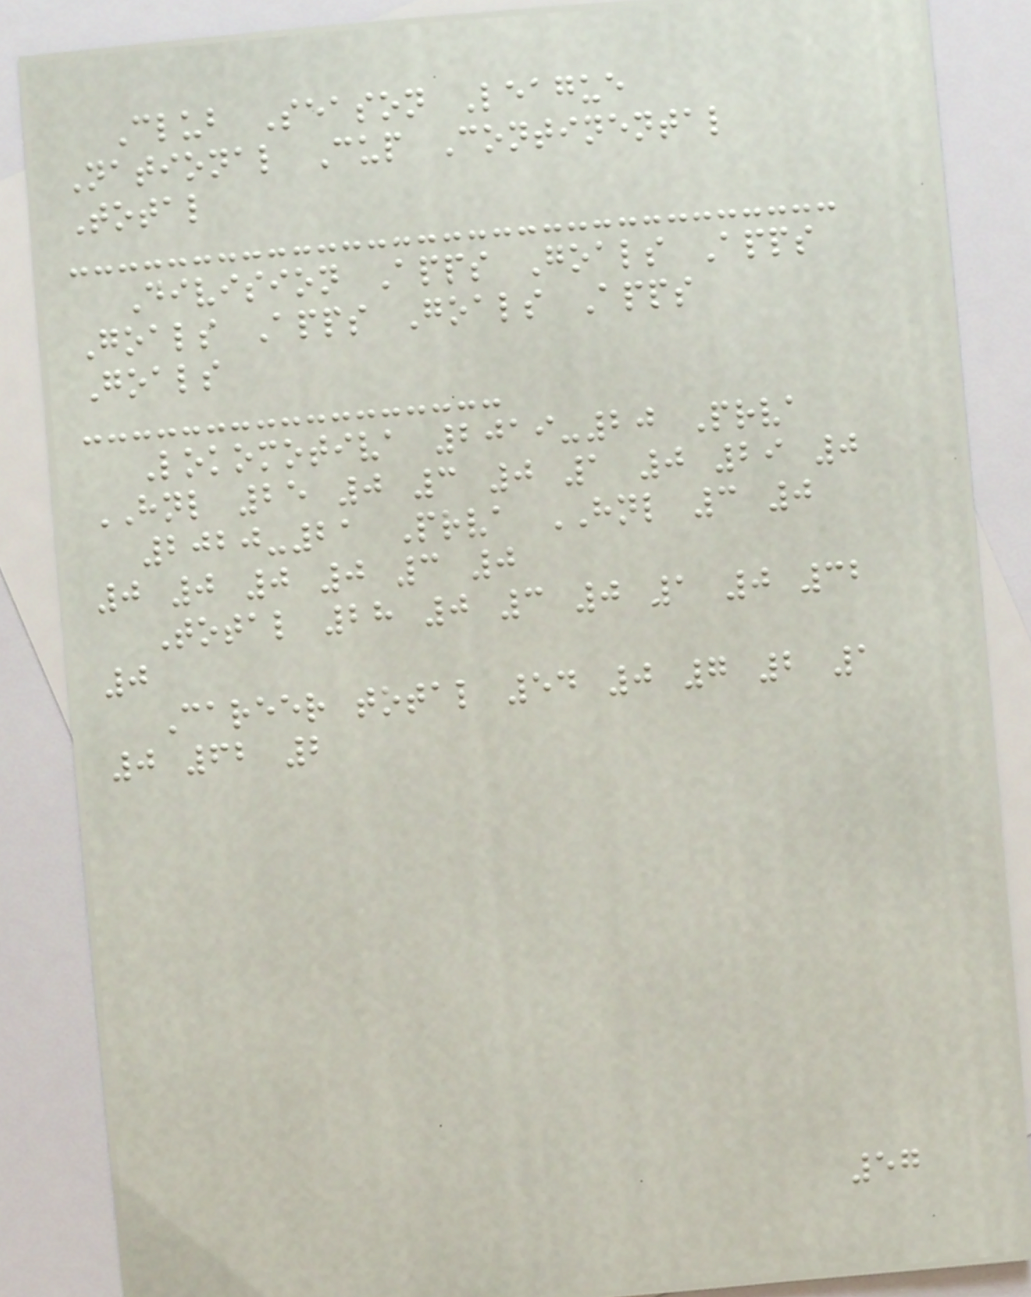Club Season League
National Cup Continental
Total
Division Apps Goals Apps
Goals Apps Goals Apps
Goals
Lokomotiva 2019-20 Prva
HNL 25 0 3 0 1 0 29 0
2020-21 Prva HNL 3 0
0 0 0 0 3 0
Total 28 0 3 0 1 0 32
0
Career total 54 0 7 2 1
0 62 2
57
